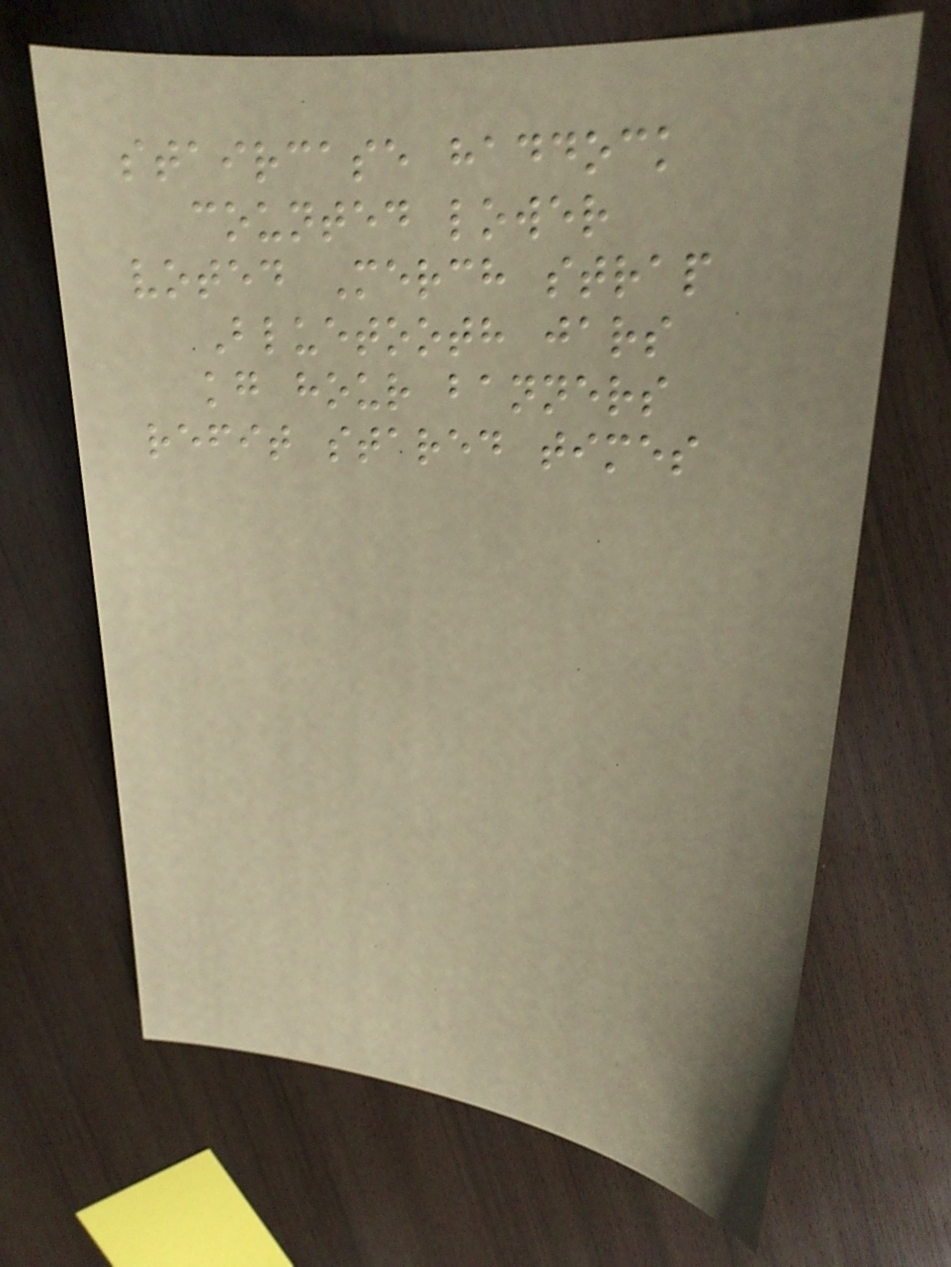staircase haddock
counted lower
voted Merch strap
Bluetooth jars
kg hour banners
refit stared times
